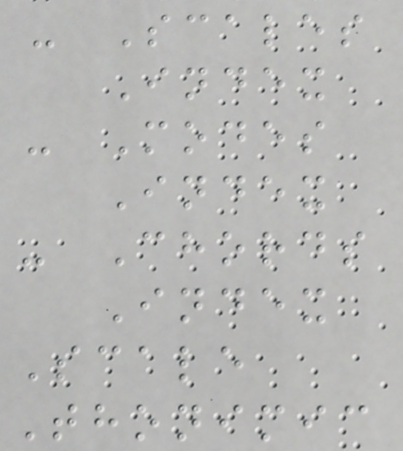- Scales
Index
- Modes
Index
- Chords
Index
Scale
Thonimic
